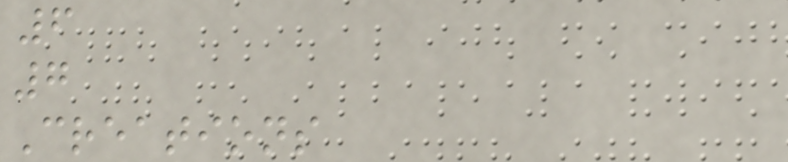6
7
Creations
